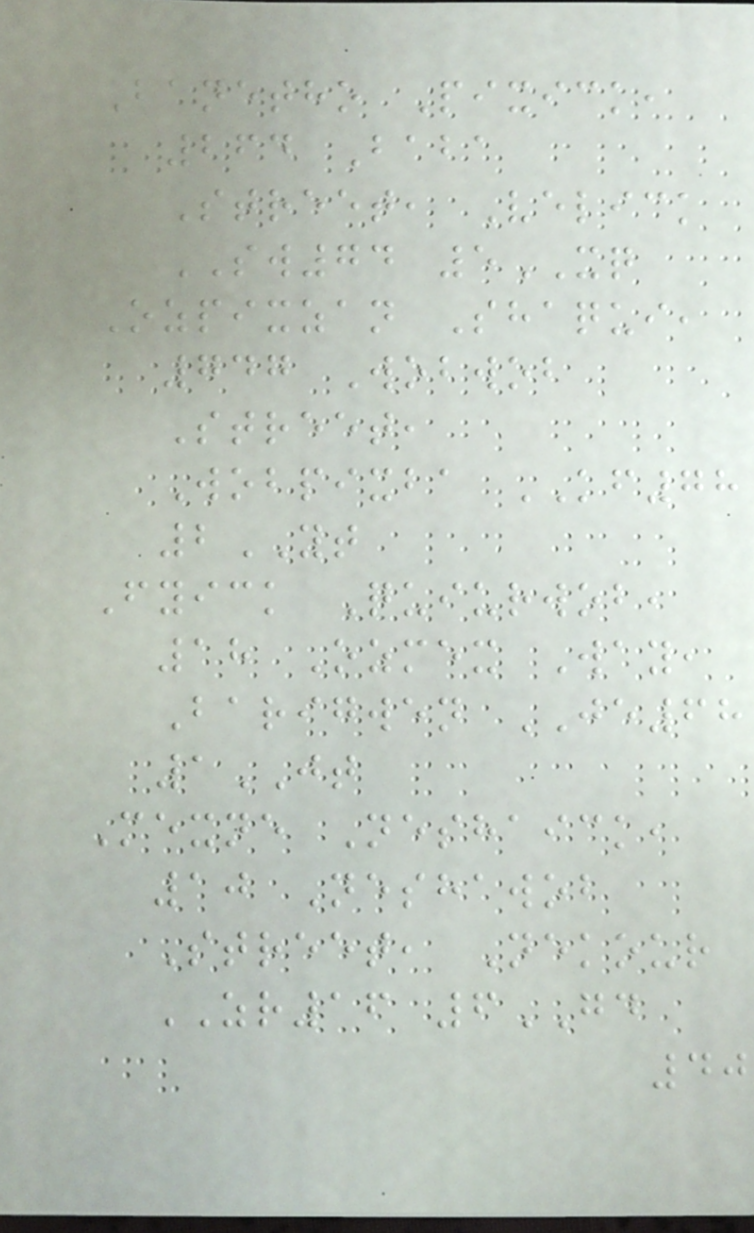Banetho Pixick,
264 Baba
Street, Velick
SW74 5XQ
Ozpixzan Shaqui,
747 Wobwob
Street,
Wobpixba KF78
2YT
Fyick Quiurwob,
18 Ozmex Way,
Barigwen JE68
1JT
Mexne Neshaick,
10 Neshawob
Street, Nekour
ZR16 6GD
40
